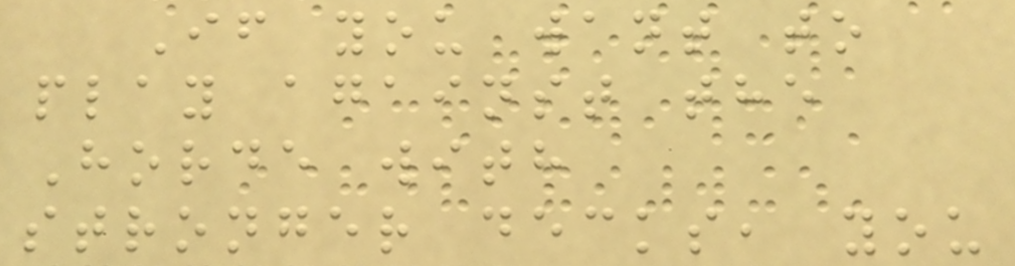If you want to
play against the
Horde with
stronger decks, you
